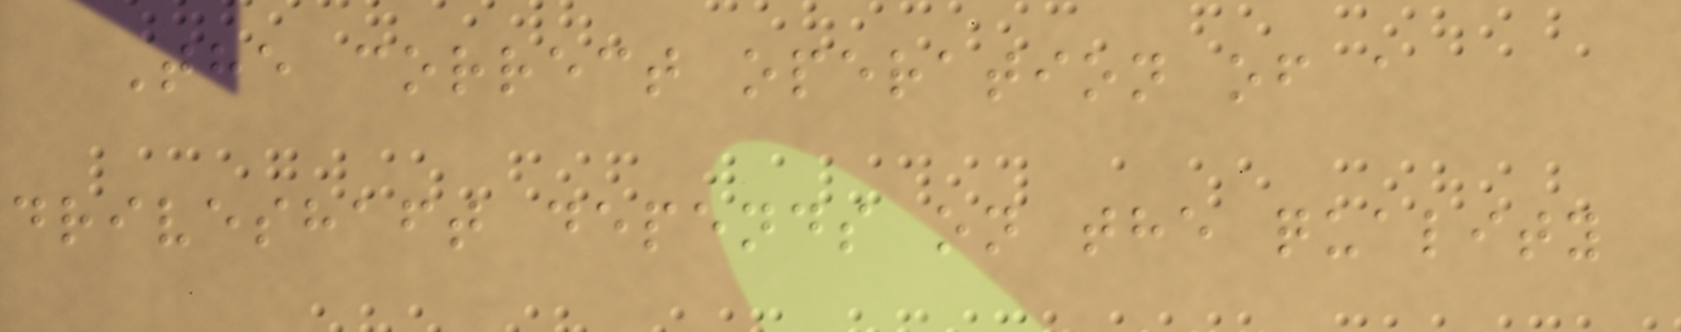The correct operation of a
driveshaft depends on the quality
